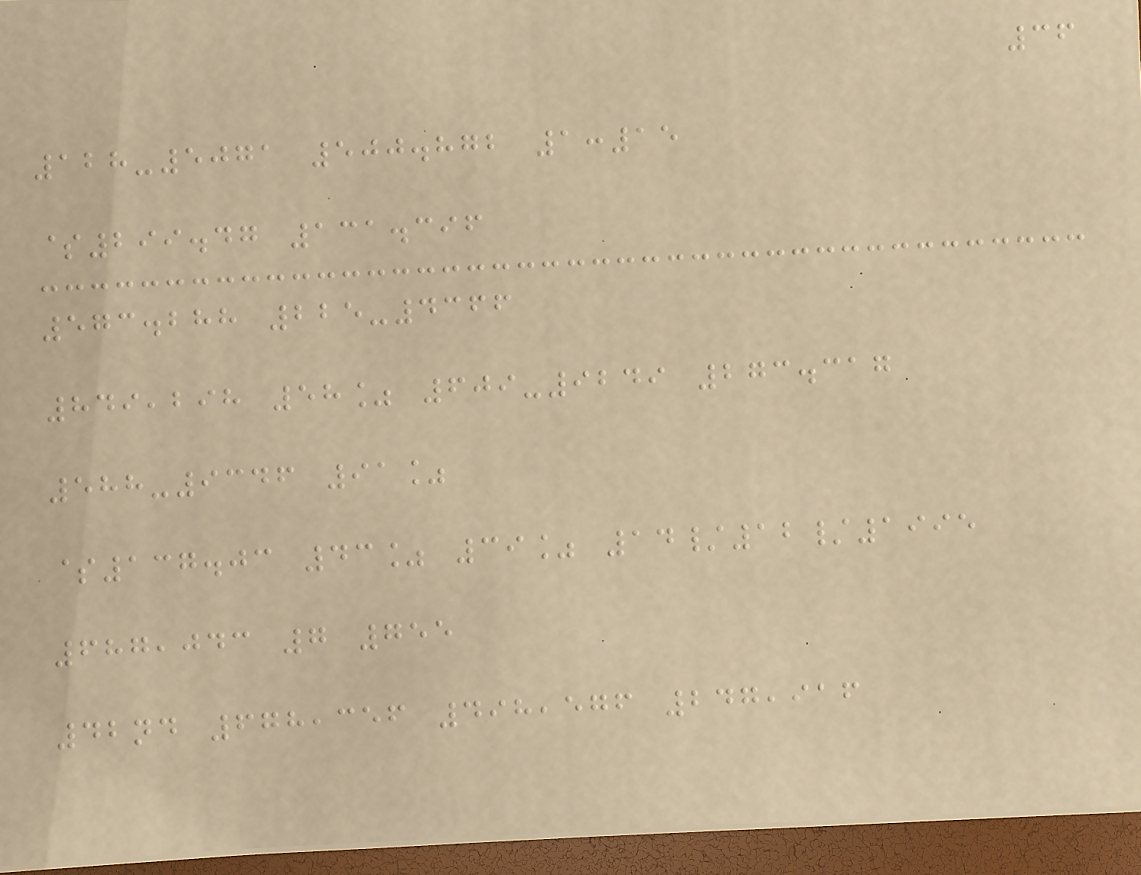36
128-5071 500.872 1:15
$299.47 131.396
573.288 225-4366
849,298 58% 609-9249 273.317
588-9346 91%
$137.03 43% 39% 14/12/1995
687,043 7 755
42nd 678,356 498,576 247,916
